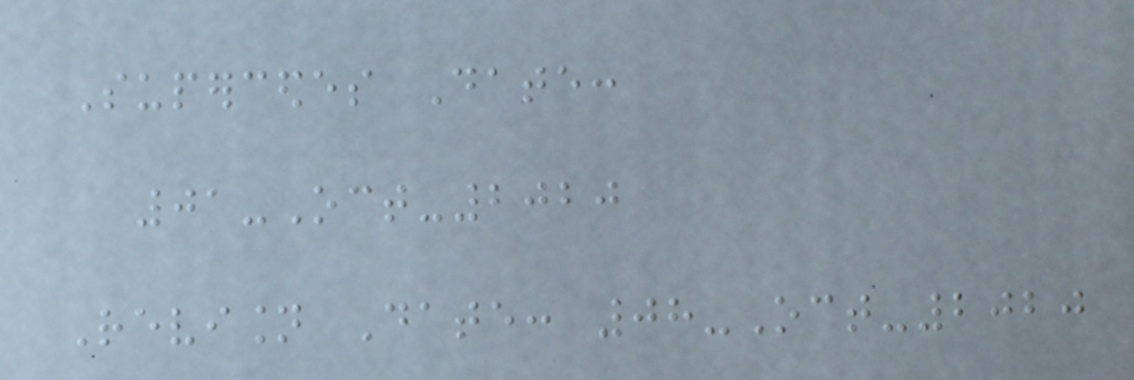Supercedes Date:
01-Oct-2020
Revision Date: 08-Oct-2020
